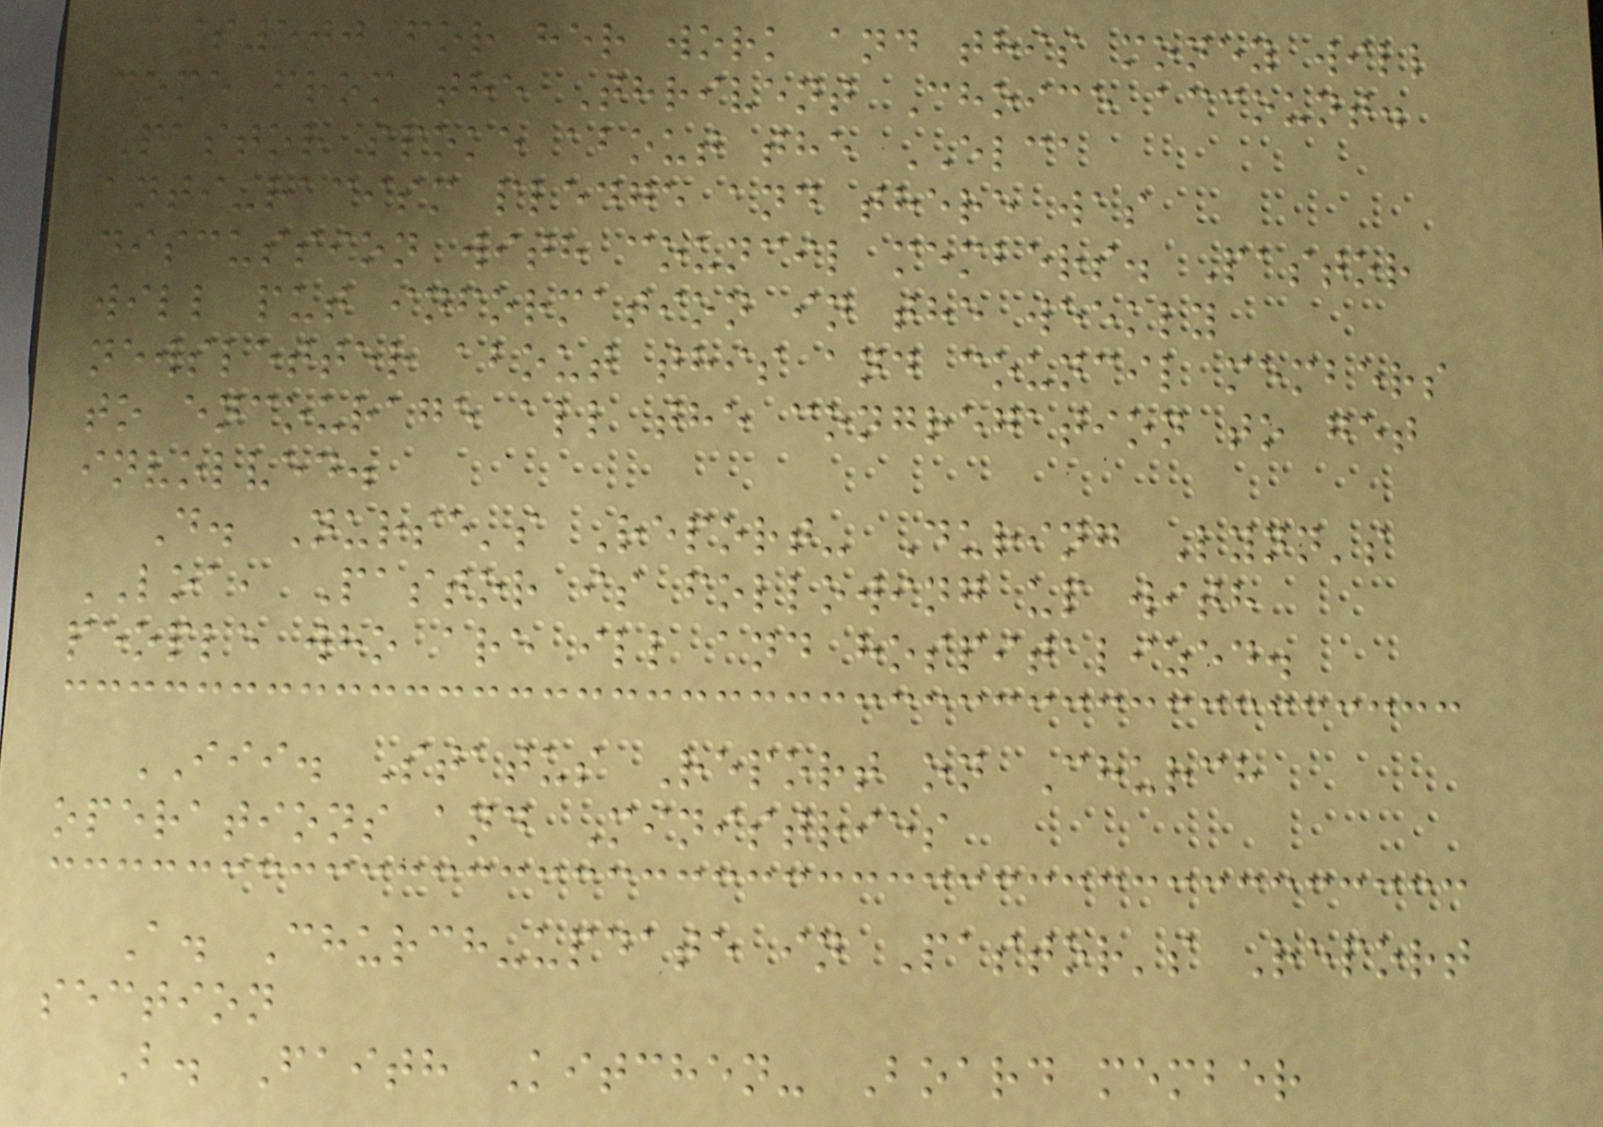$500 for her work and this money will
come from the Thrivent Choice account.
Pastor spoke about the ELCA
anti-racism pledge and there was
discussion with council members. Pastor
will put information in the weekly
newsletter about this and council members
to encourage all the congregation to get
involved.
D. Nurse's Report- During Lynn's
LOA, Pastor is following up with
people who are ill and hospitalized.
III. Status Report on Church
operations and Ministries
A. Church-update in Pastor's Report
section
B. Faith Kitchen- Board member
